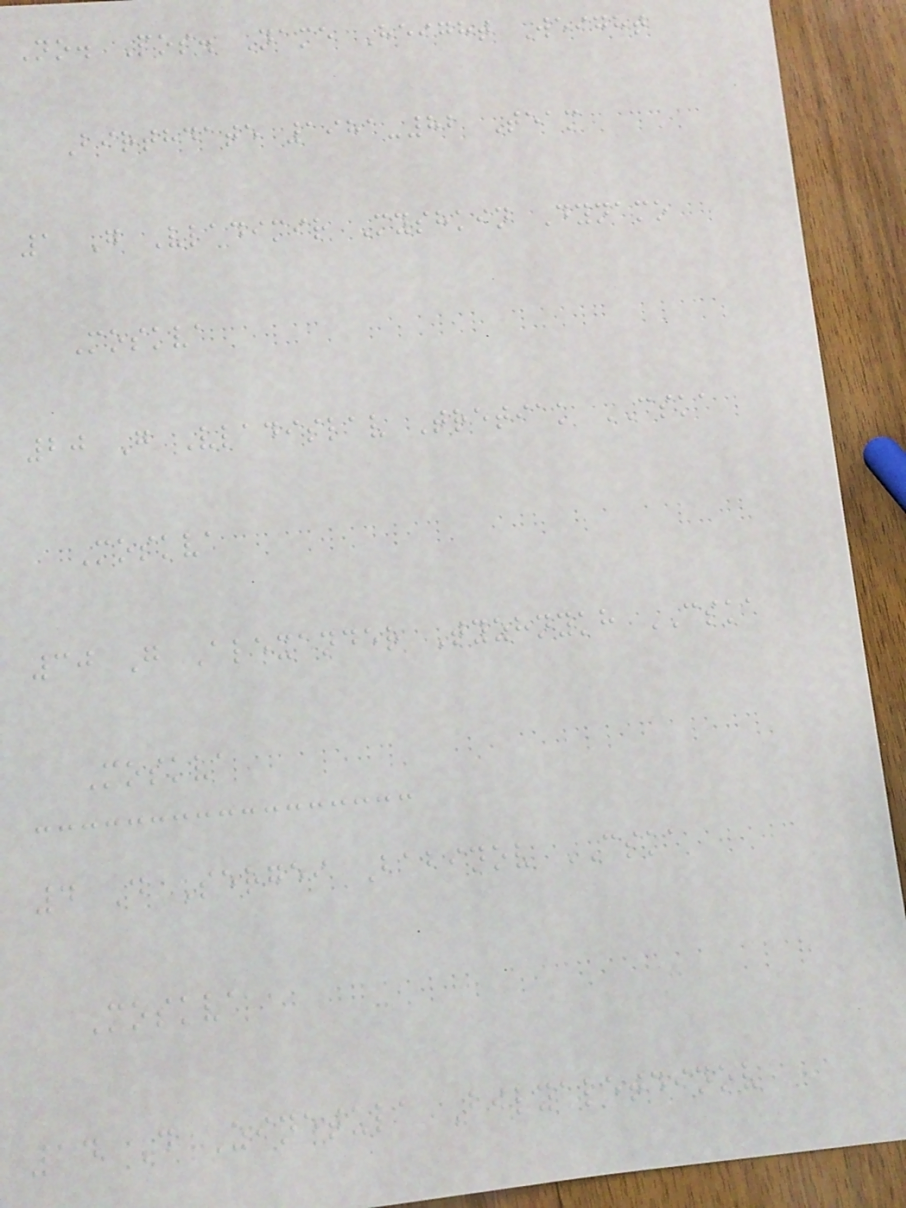No. Pos. Name Height Weight
Birthdate 1981-82 Team
1 G Vladimir Myshkin Dynamo
Moskva
20 G Vladislav Tretiak CSKA
Moskva
30 G Alexander Tyzhnykh CSKA
Moskva
4 D Sergei Babinov CSKA
Moskva
14 D Zinetula Bilyaletdinov
